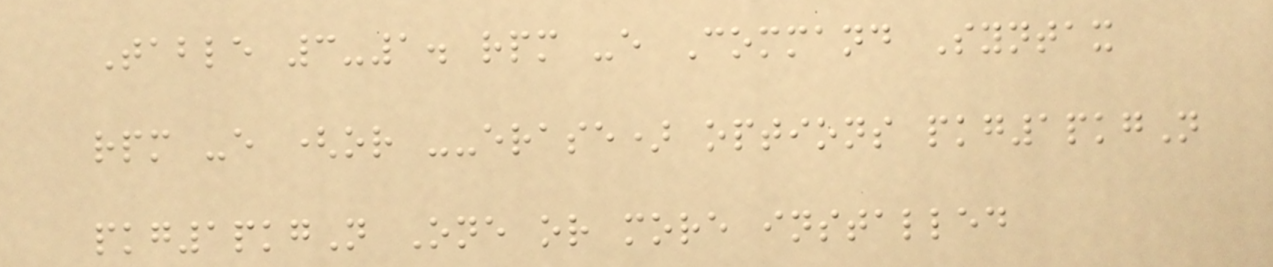Table 3-1. rpm -e Command Syntax
rpm -e (or --erase) options pkg1pkgN
pkg1pkgN One or more installed
